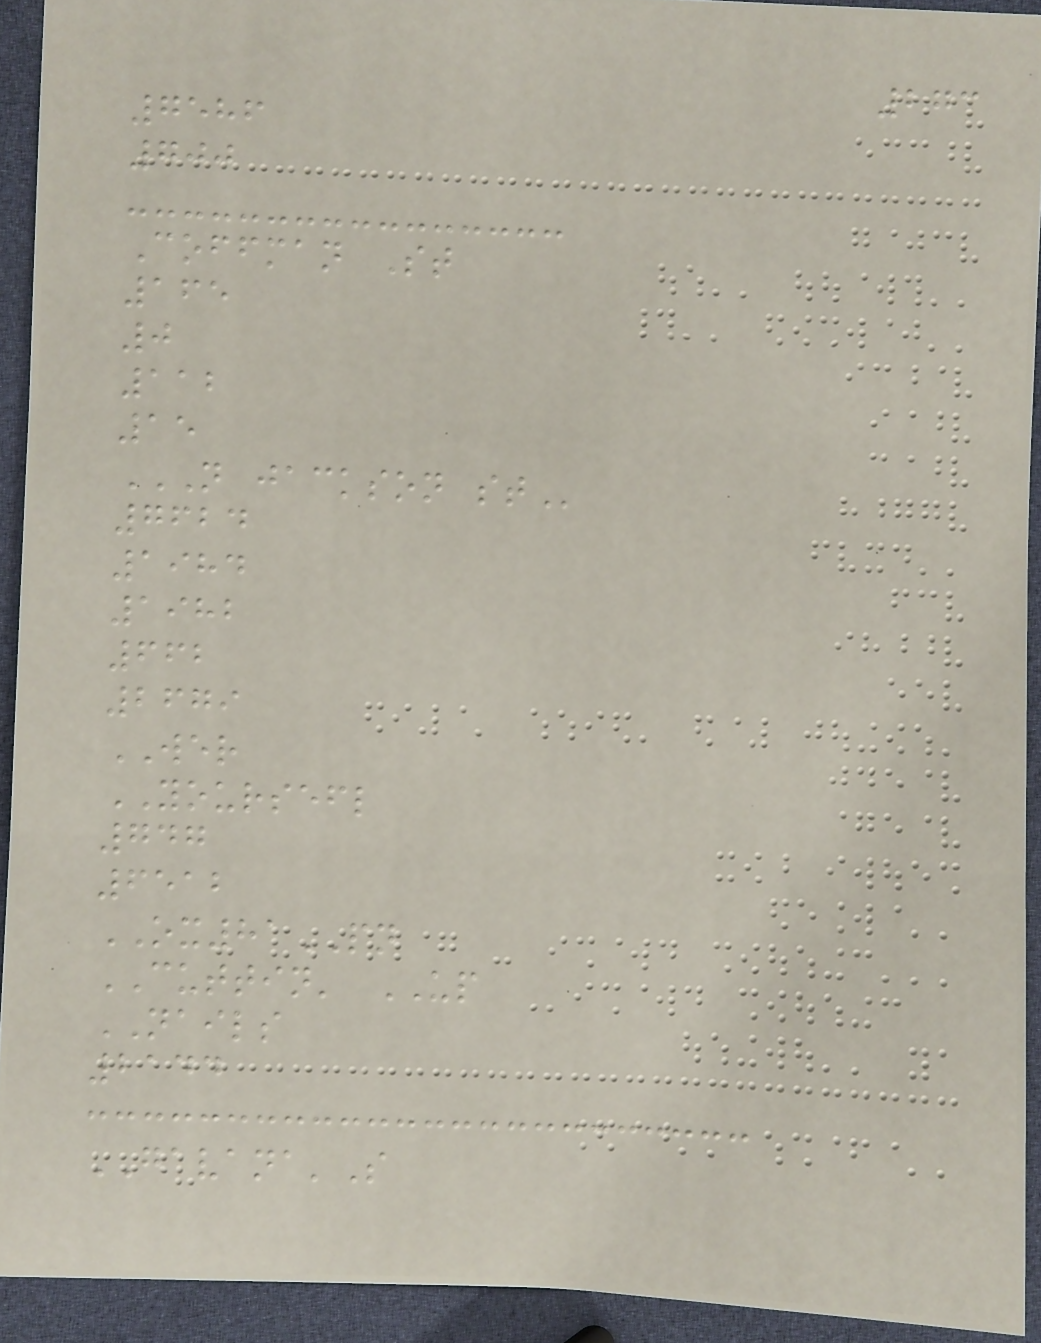273
7586
700
Coffman St
165
0
112
15
N JACKSON ST
7624
1984
1982
662
2679
WER
YOURSEFL
747
6512
OX81PN
CUTTIN' UP
NAILS
2144
GAVANA'S
